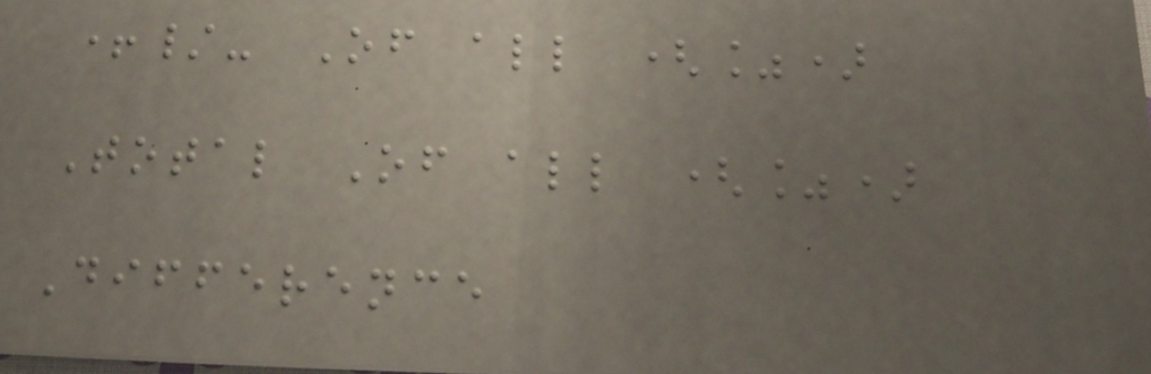+/- Of all (%)
Total Of all (%)
Difference
